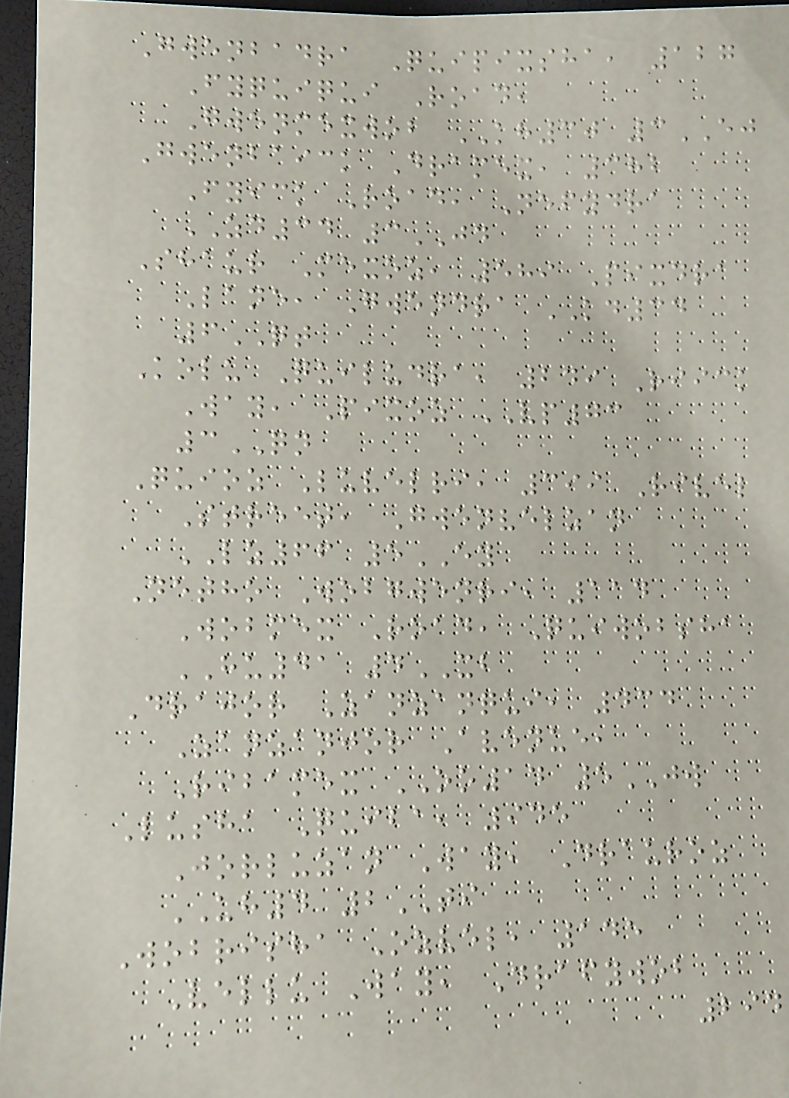Gwenbadra Quipixsha, 127
Fyquiqui Road,
Gwenmexwob KH30 3EJ
Gwenbaick Dramex, 382
Fyick Road, Nefydra
ZD34 3JD
Shaur Mexoz, 589 Pixdra
Lane, Gwendra KD34
6QT
Kolu Quiludra, 249 Riick
Way, Pixoz VP73
3QN
Quioz Luvelri, 399 Rivel
Street, Gwenvelzan
LZ66 5EY
Netho Wobgwenri, 114
Wobmex Road, Quiwobsha
HU41 4XB
Drajor Zanzanqui, 434
Zanzanjor Avenue,
Ribamex OO14 5JW
Lusha Quiba, 945
Jorluzan Way, Drauroz
UH4 2TI
Wobrisha Ozvel, 145
Vellu Way, Drafywob
294
